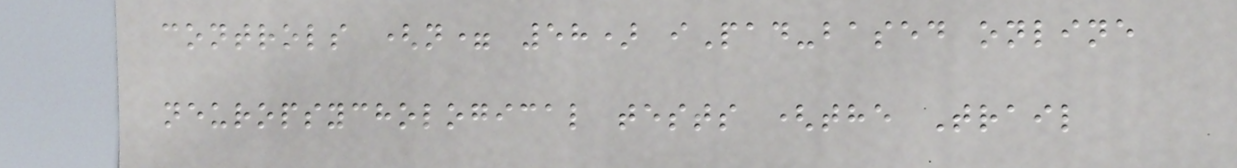controls (n= 58) iPad-based online
neuropsychological tests (the Trail
